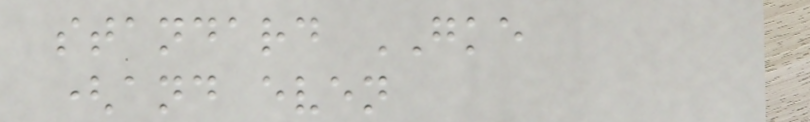standard GKE
(and even
